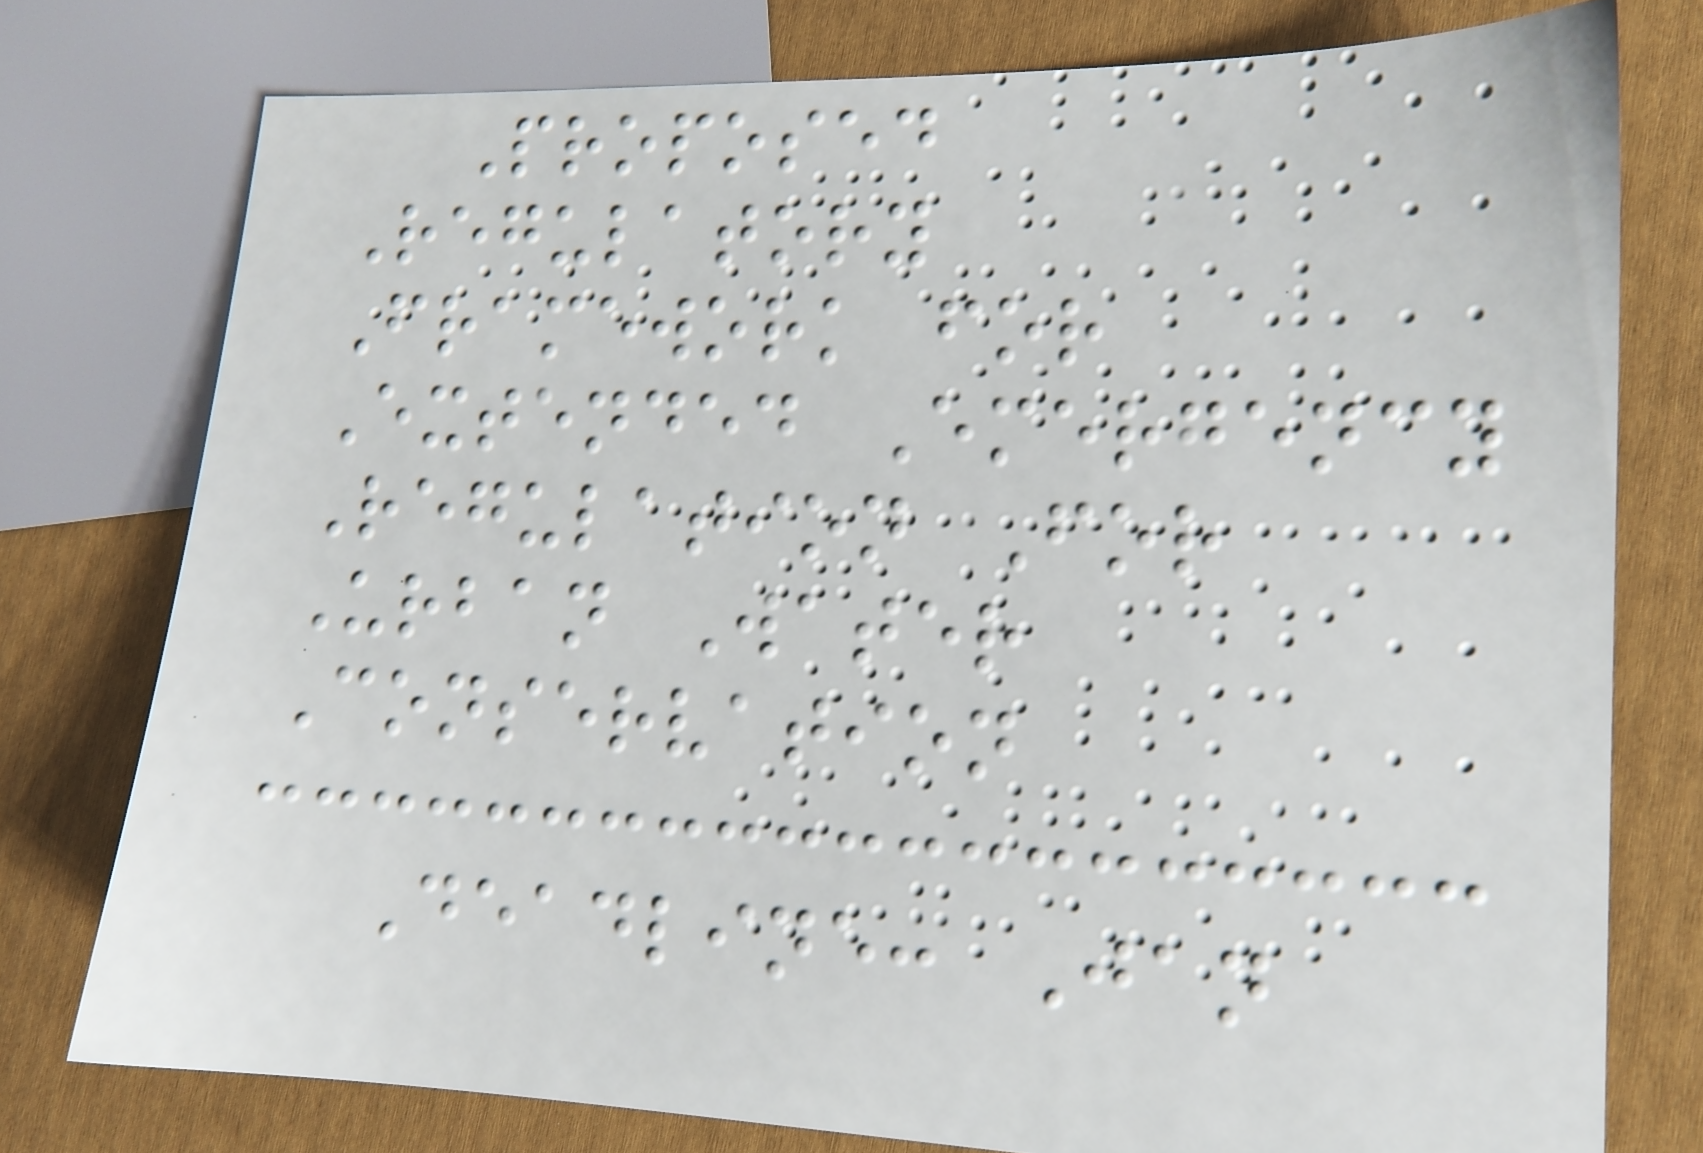Proposed
Regulatory
Framework for
Extended Emergency
Regulation For
Urban Water
Conservation
Deadline: Jan
